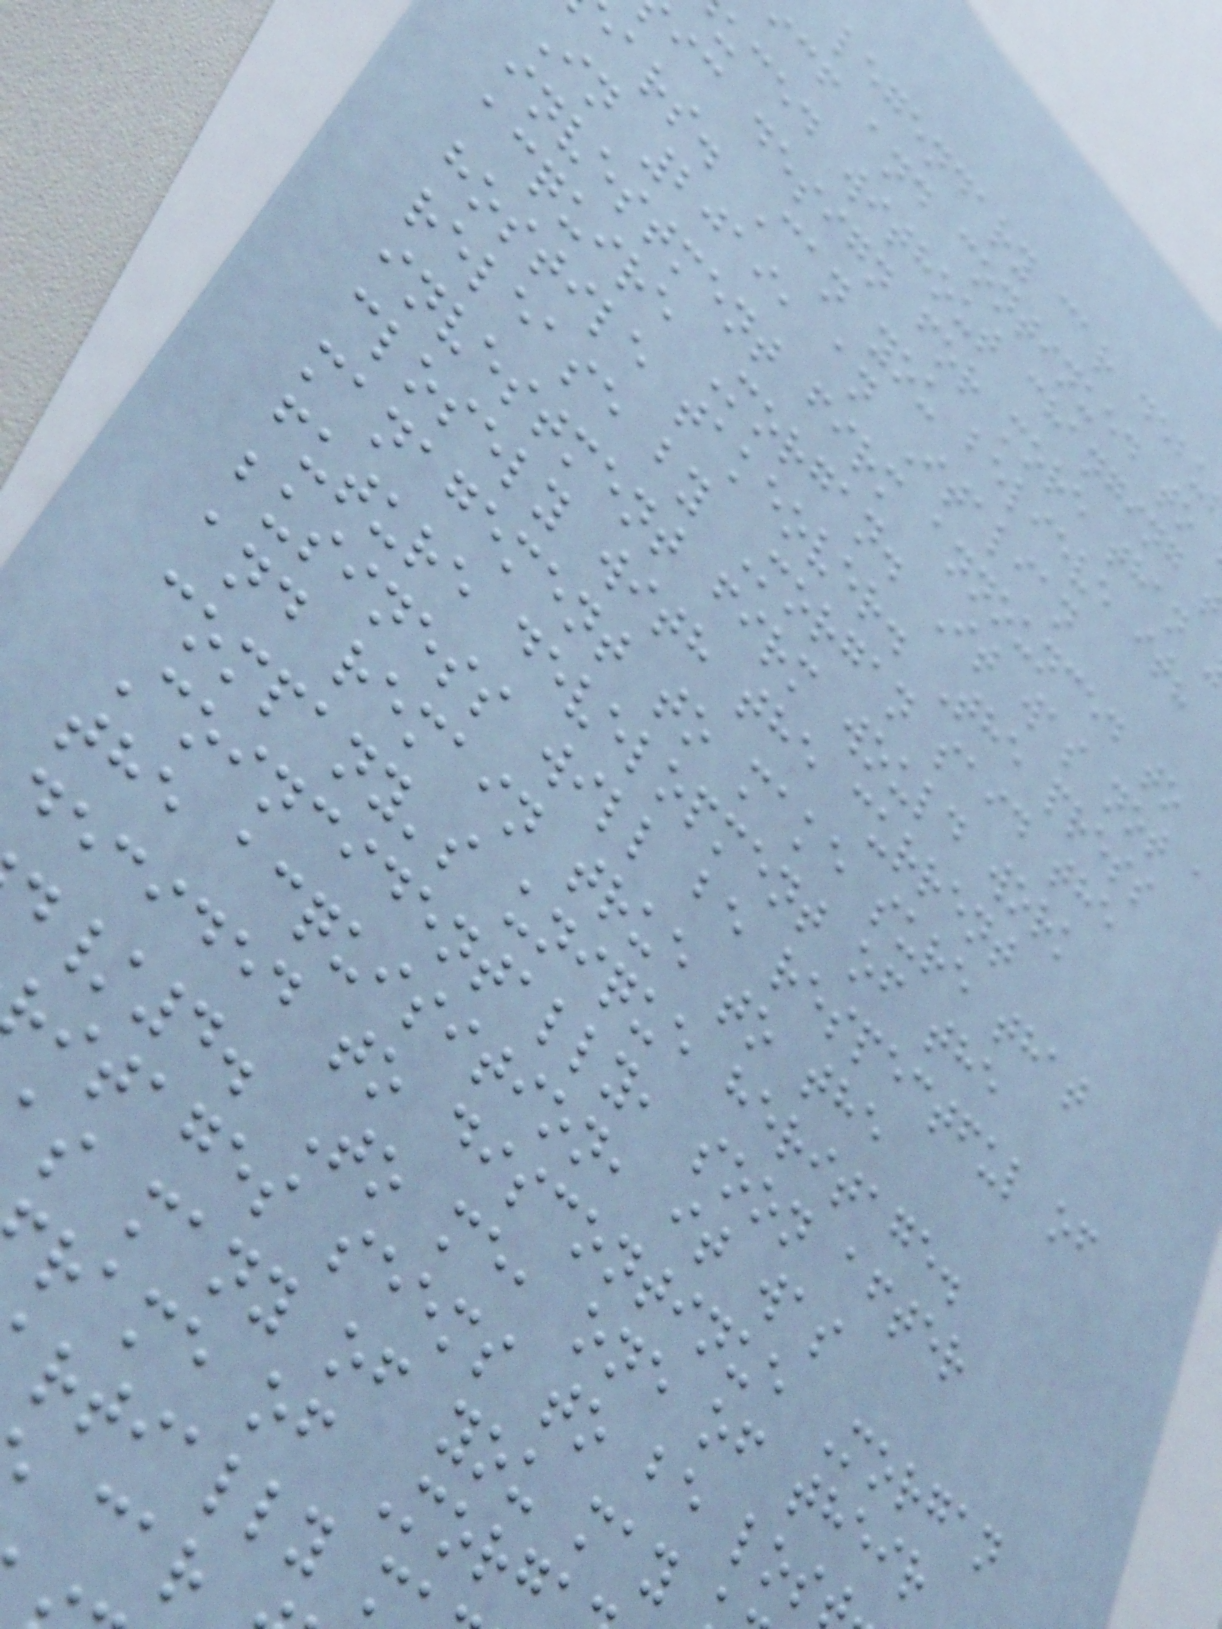legendary car debu
icf and continued to
uced without changing
ic design for more than
ars. Can you believe it?
In 2019, an Italian
investment firm announced to
acquire Morgan. It was not a
hostile takeover. The press
release by Morgan said the
investment firm would work
closely with the current
management to make sure that
future development of the
business will be respectful of
and remain true to the
company's unique heritage.
Coincidentally, soon after
the acquisition, it was
decided to discontinue Morgan
/4. To me, one of their
itages seems to be los
s many of you may
rame of Morg
rtially m
